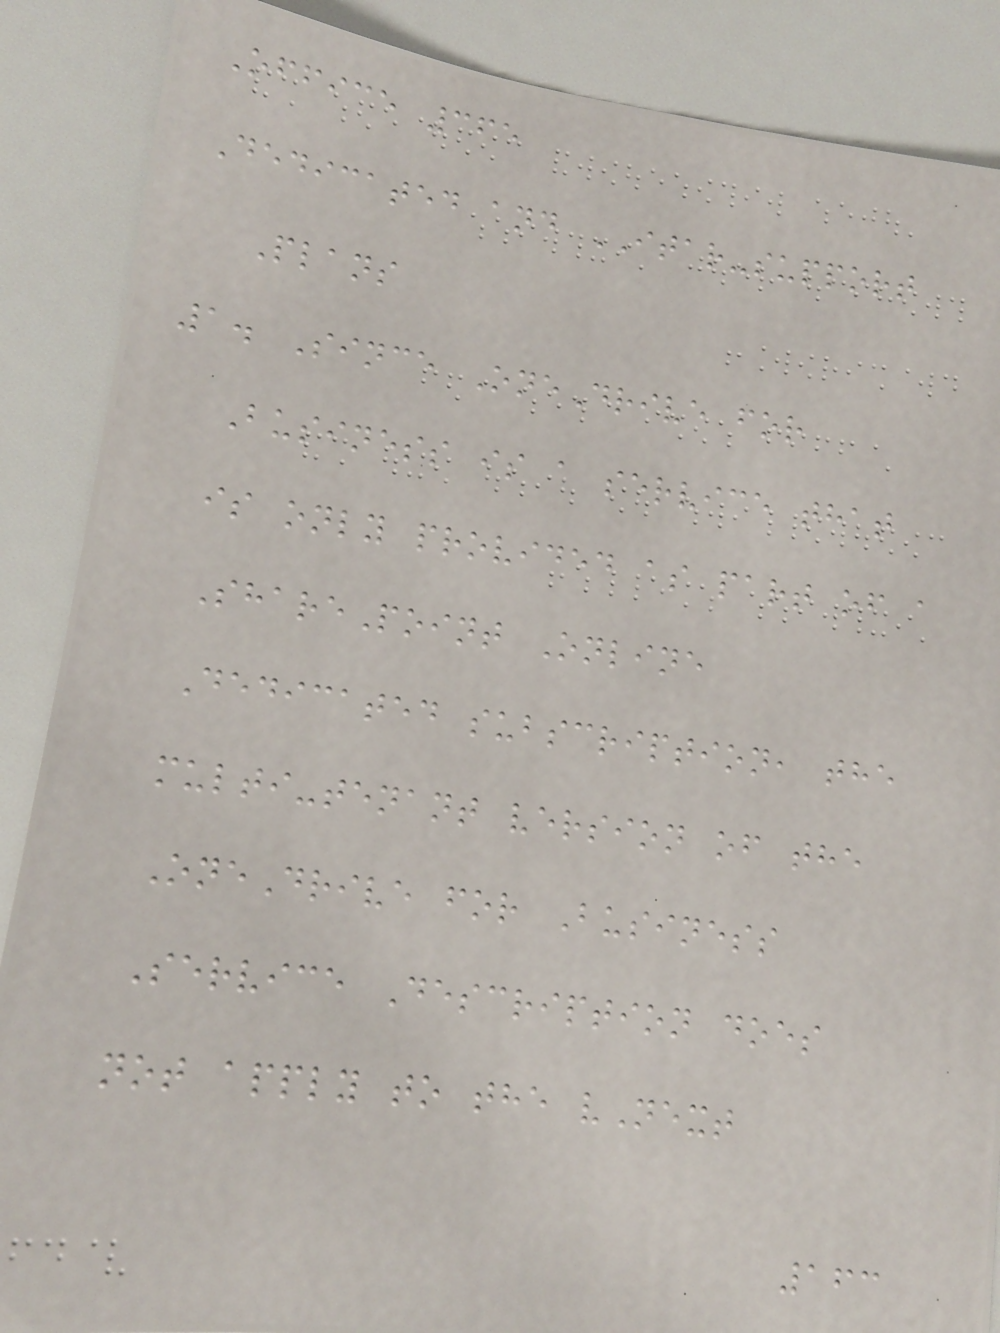Office 365
Dedicated and ITAR-support
Plans
1. Since OneDrive for
Business is a service that
is only provided as part of a
SharePoint Online
Dedicated subscription, the
multi-tenant version of the
OneDrive for Business
Service Description does
not apply to the vNext
163
